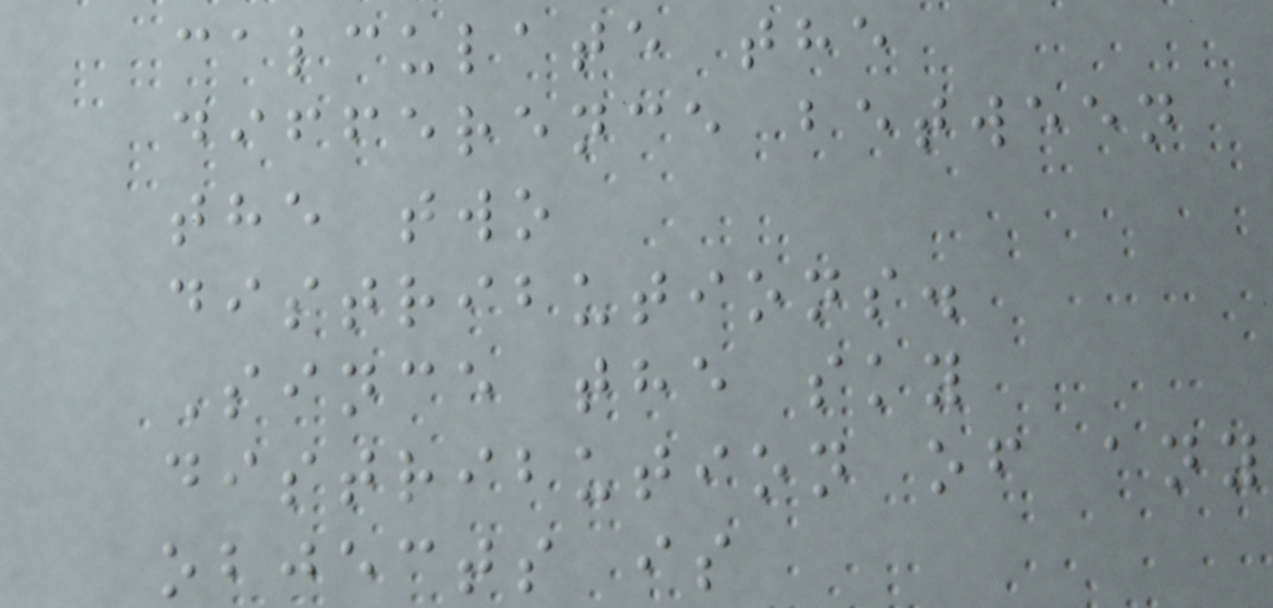calculate the
difference between
the two
distributions.
Since the sky
distribution of any
objects is
